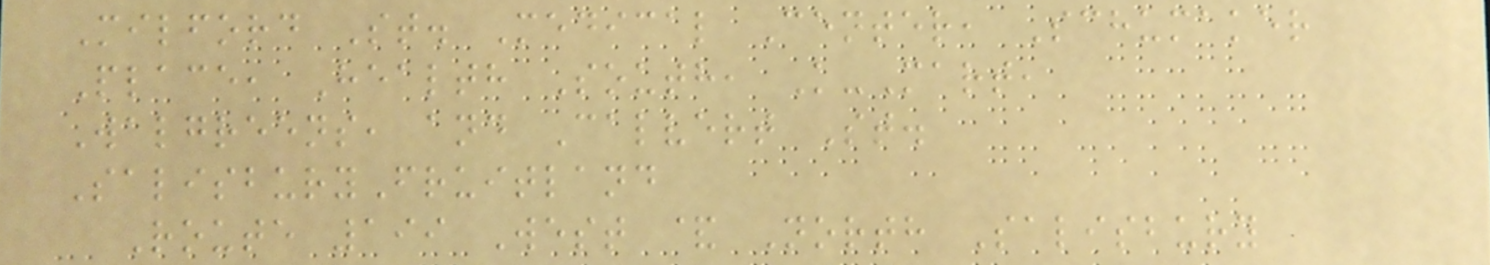Milford St. Medical Center, Schumaker
Place, Health South, K-Mart,
Walgreens, and Calvert St.
SalisburyFruitland
Route 199 West & North Salisbury
